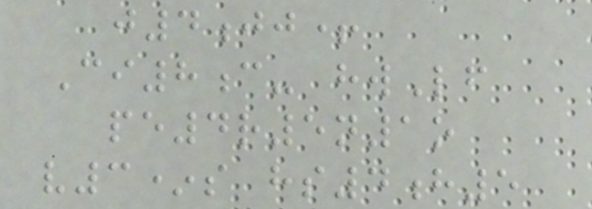j4jj+
Ci8c- hwLf
pe4r5n1o
v3*s hs4h5
